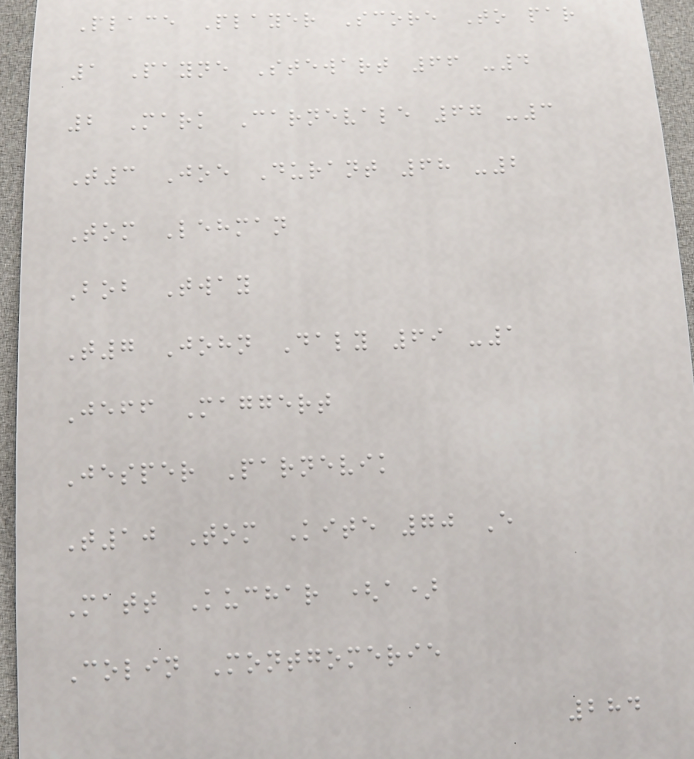Place Player Score To par
1 Payne Stewart 66 -4
2 Mark Carnevale 67 -3
T3 Joe Durant 68 -2
Tom Lehman
Bob Tway
T7 John Daly 69 -1
Jeff Maggert
Jesper Parnevik
T10 Tom Kite 70 E
Matt Kuchar (a)
Colin Montgomerie
284
